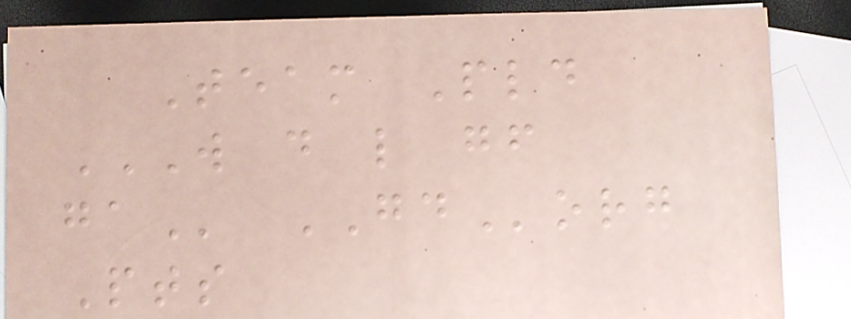Team Pld
W D L GF
GA GDorg
Pts
